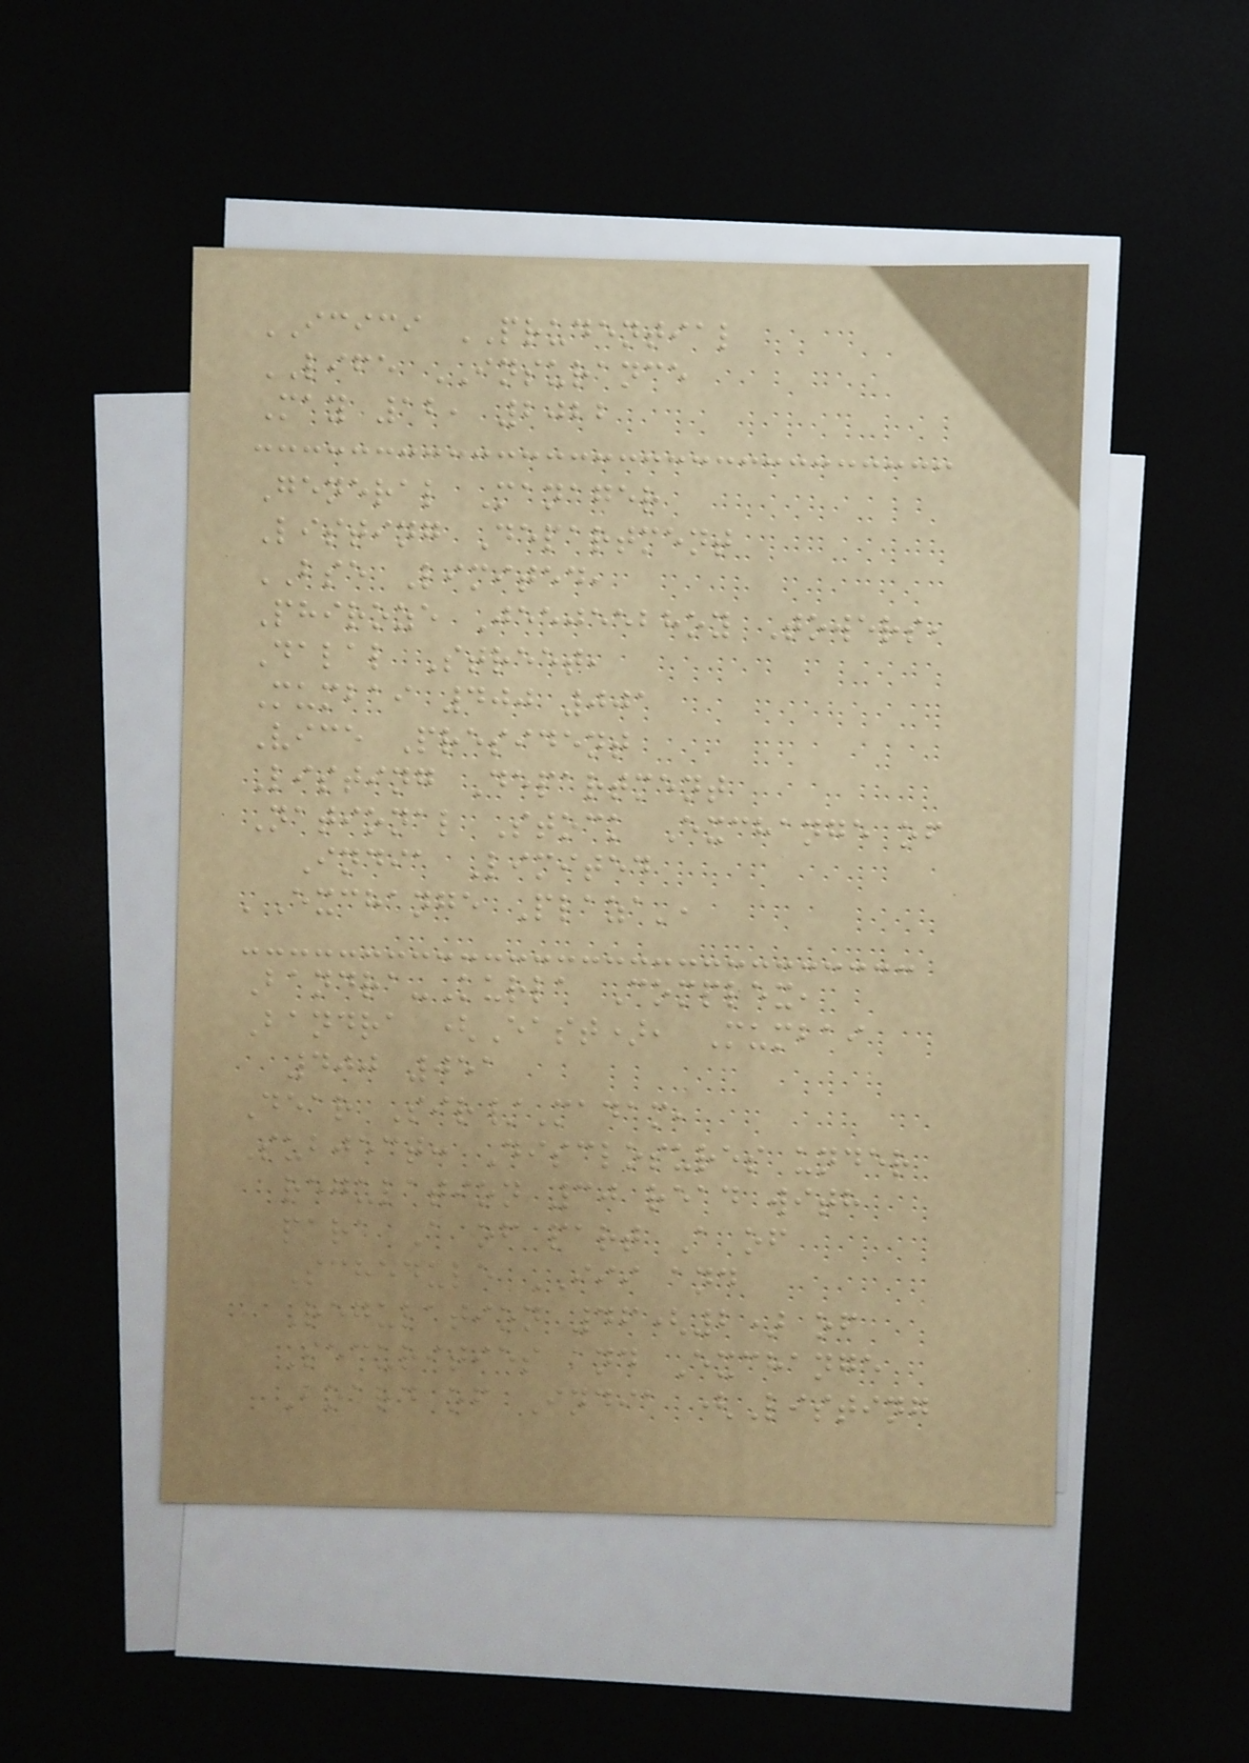ICICI PRUDENTIAL
LIFE INSURANCE
May 12, 2022
General Manager
Listing Department
BSE Limited,
Phiroze Jeejeebhoy Towers,
Dalal Street,
Mumbai 400 001
Vice President
Listing Department
National Stock Exchange of
India Limited
'Exchange Plaza',
Bandra-Kurla Complex,
Bandra (East), Mumbai
400 051
Dear Sir/Madam,
Subject: Disclosures under
regulation 30 read with
para A of part A of
Schedule III and
Regulation 46(2) of
Securities and Exchange
Board of India (Listing
